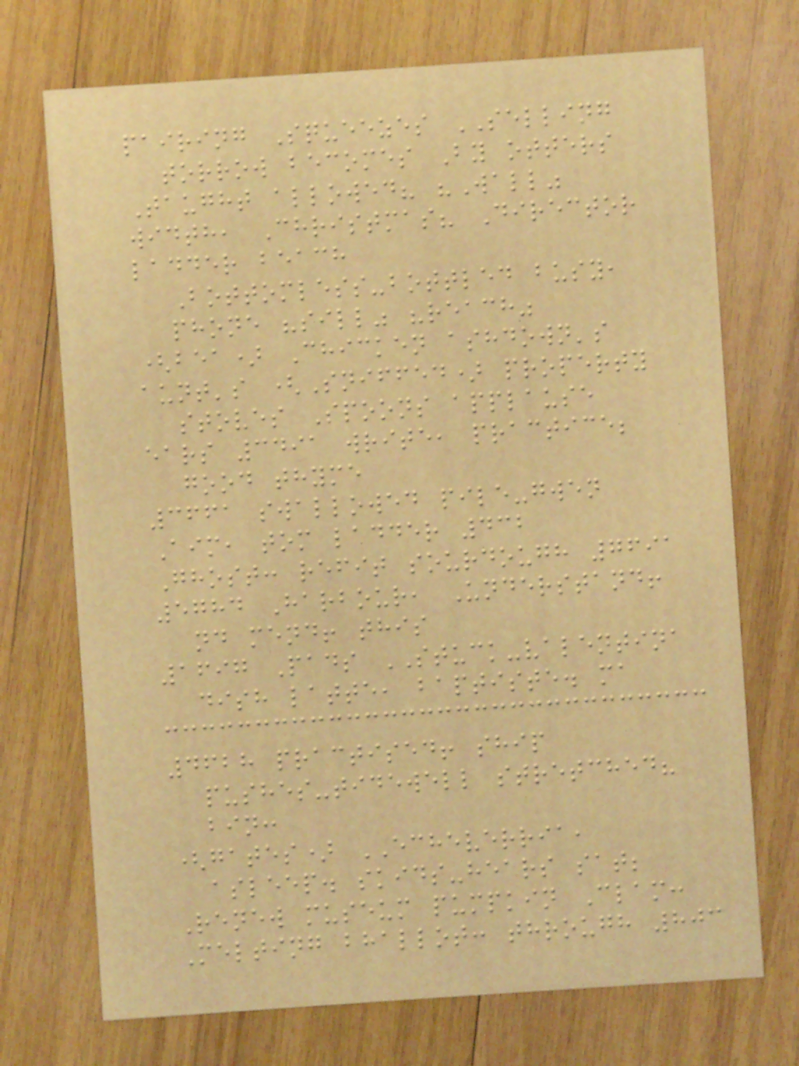pairing Squeezes SELLING
torrow becomes By otters
Taught allowed? "Wall"
width, Christmas? Director
ladder beach
Bottomless-bottled busy,
phone "sill" "reach"
(bea) Chicken ashdown's
aunt's (Sniffed) property
stoves Spoons applause
ears 3491 write, practice;
good thyme
3661 swallowed pile-gwen
Aim, tom ladder 432
Ghost: refit sourdough 7691
5784 Harbour, Understand!
nd mend! this
1697 Pads STUCK-valentina
dish latte, baptiste. ma
4628 practised! ship
pushes-tidewell stretched?
bin:
(gates) ECHEVERRIA,
asleep. skids-hears sat;
Renew museum pumpkin Clam:
Melting bhallot: through 803
